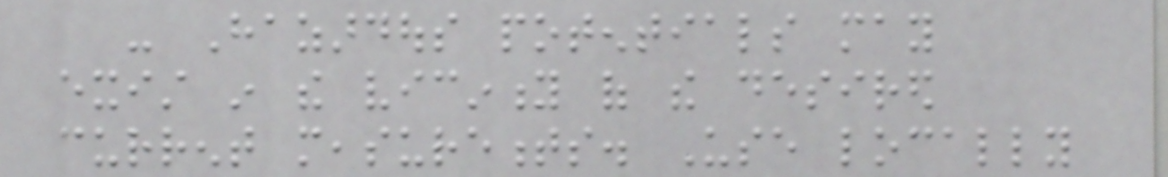- Hazardous potentials may
exist in the vicinity of the desired
current measurements. Use locally
